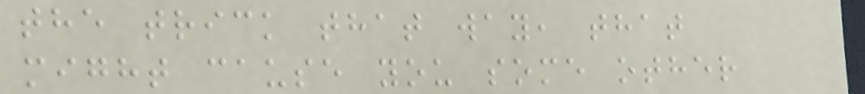the trick that way, that
might cause you some other
